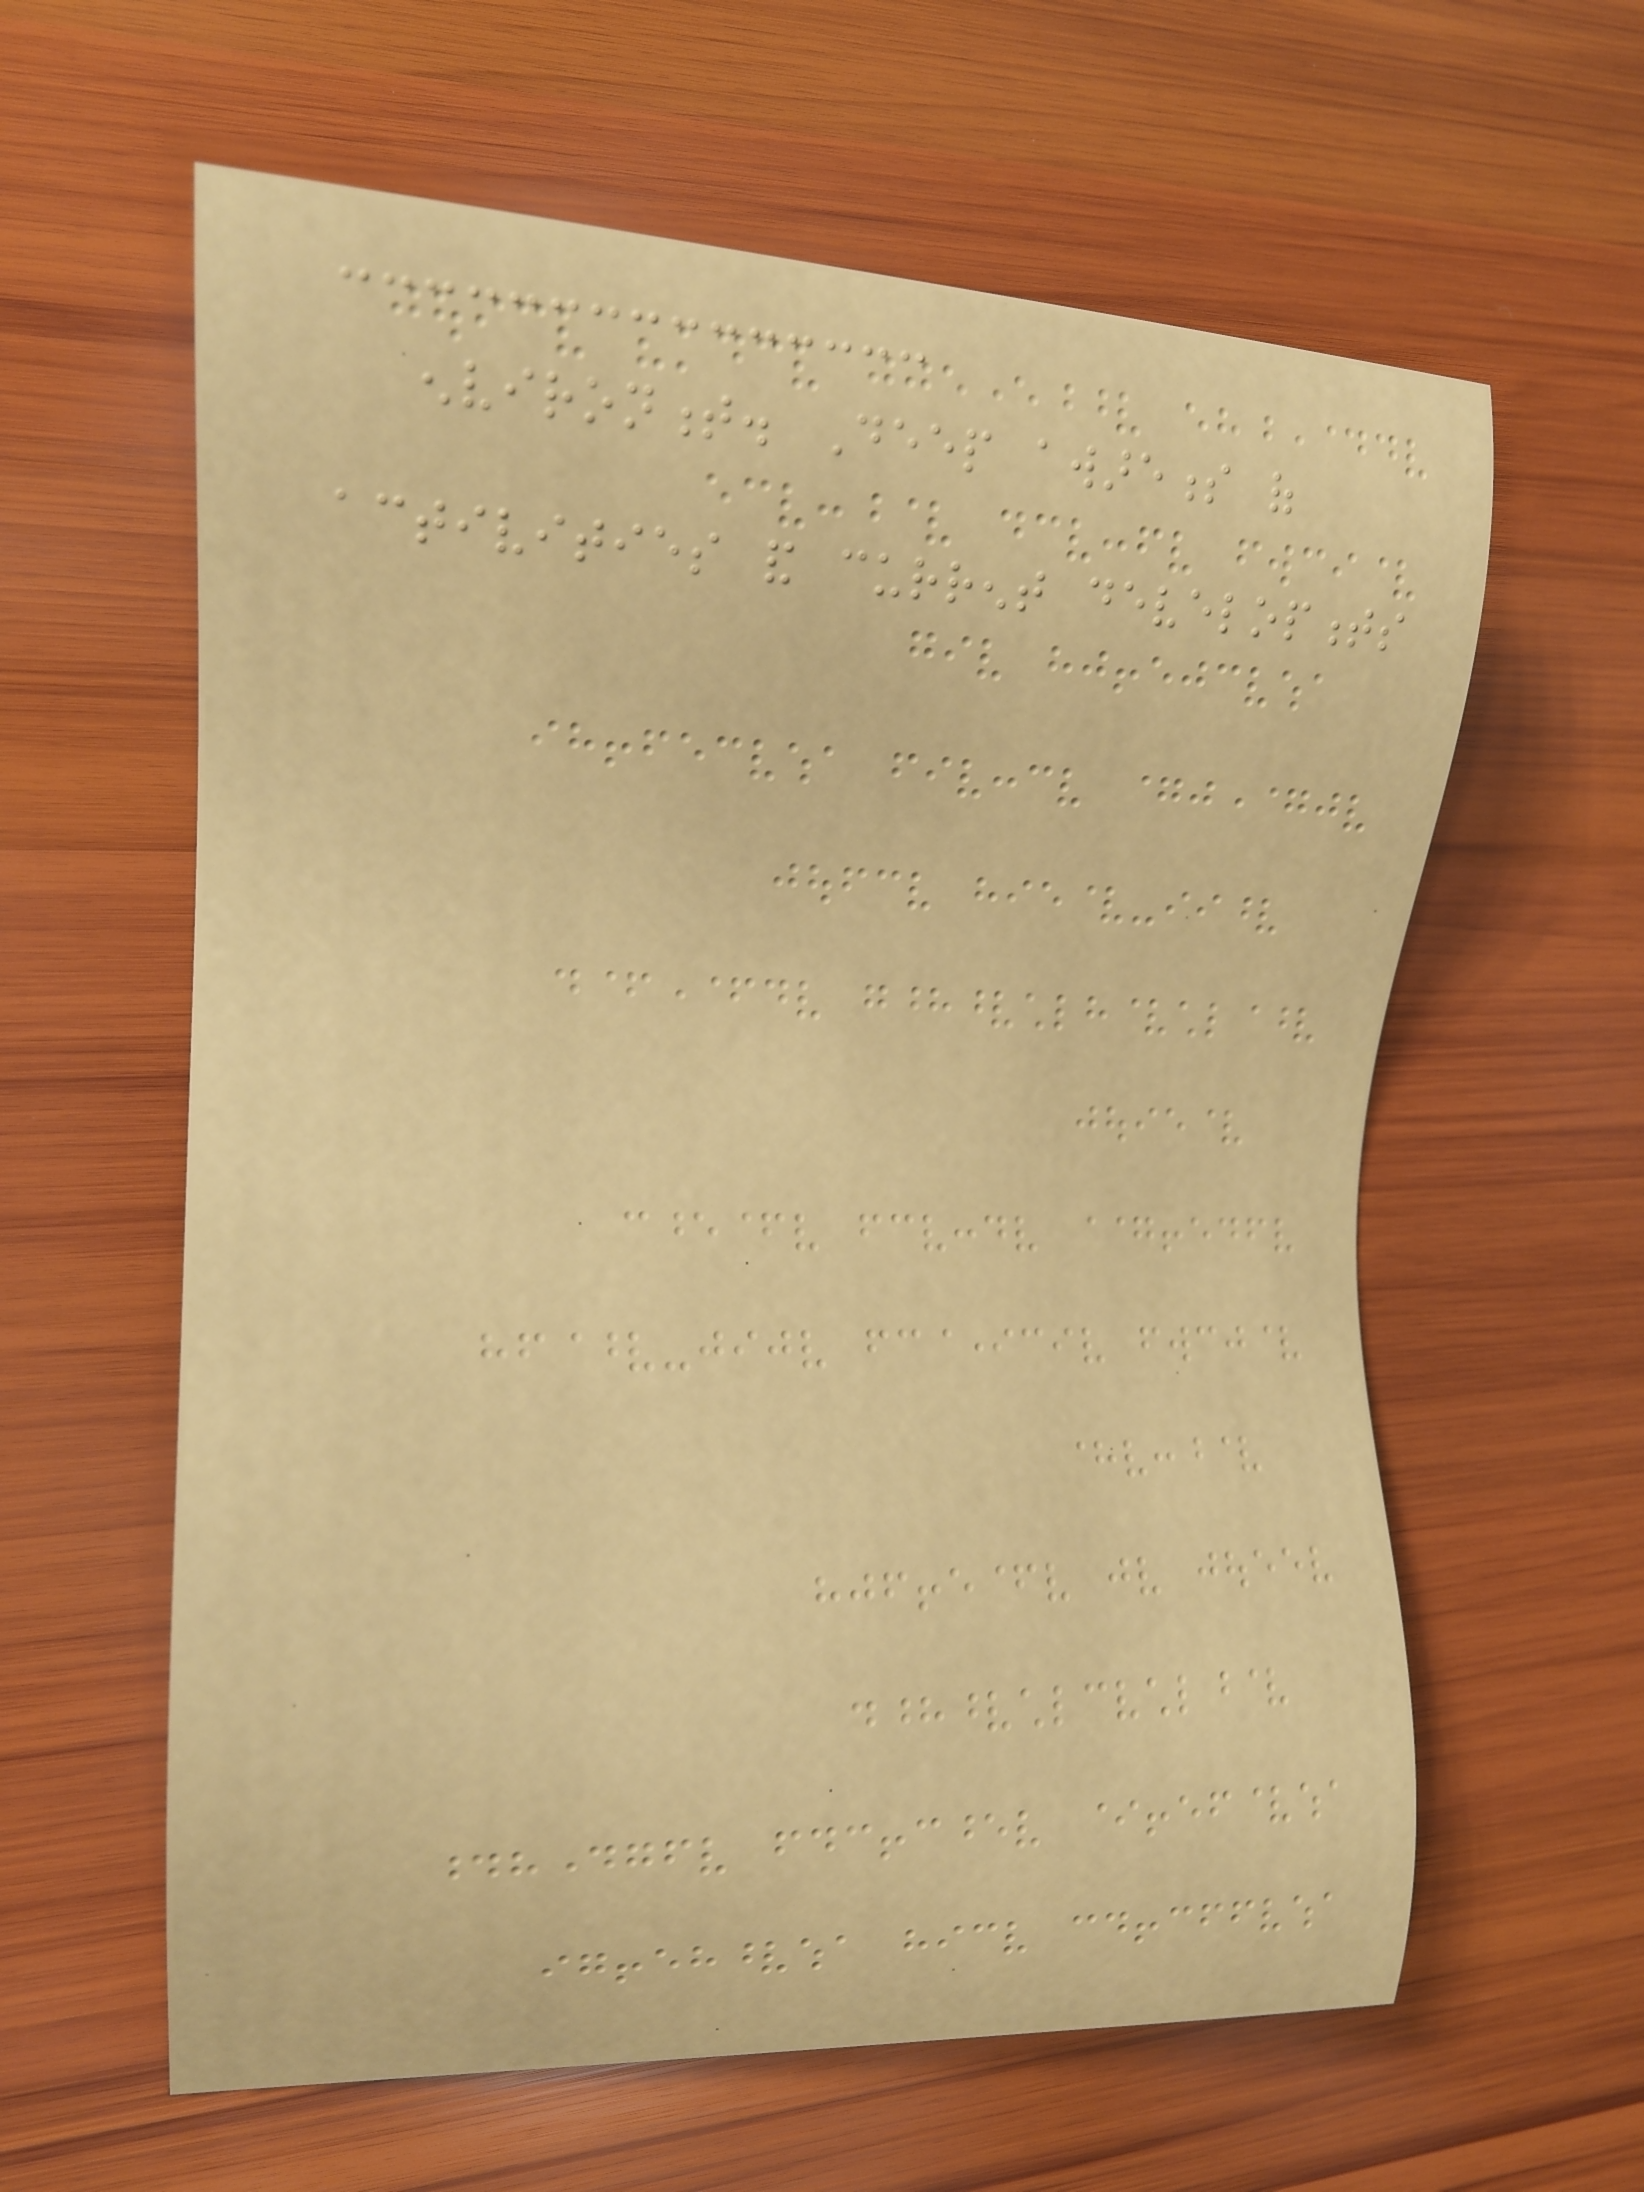environment. Deep awareness of
activities and current developments
